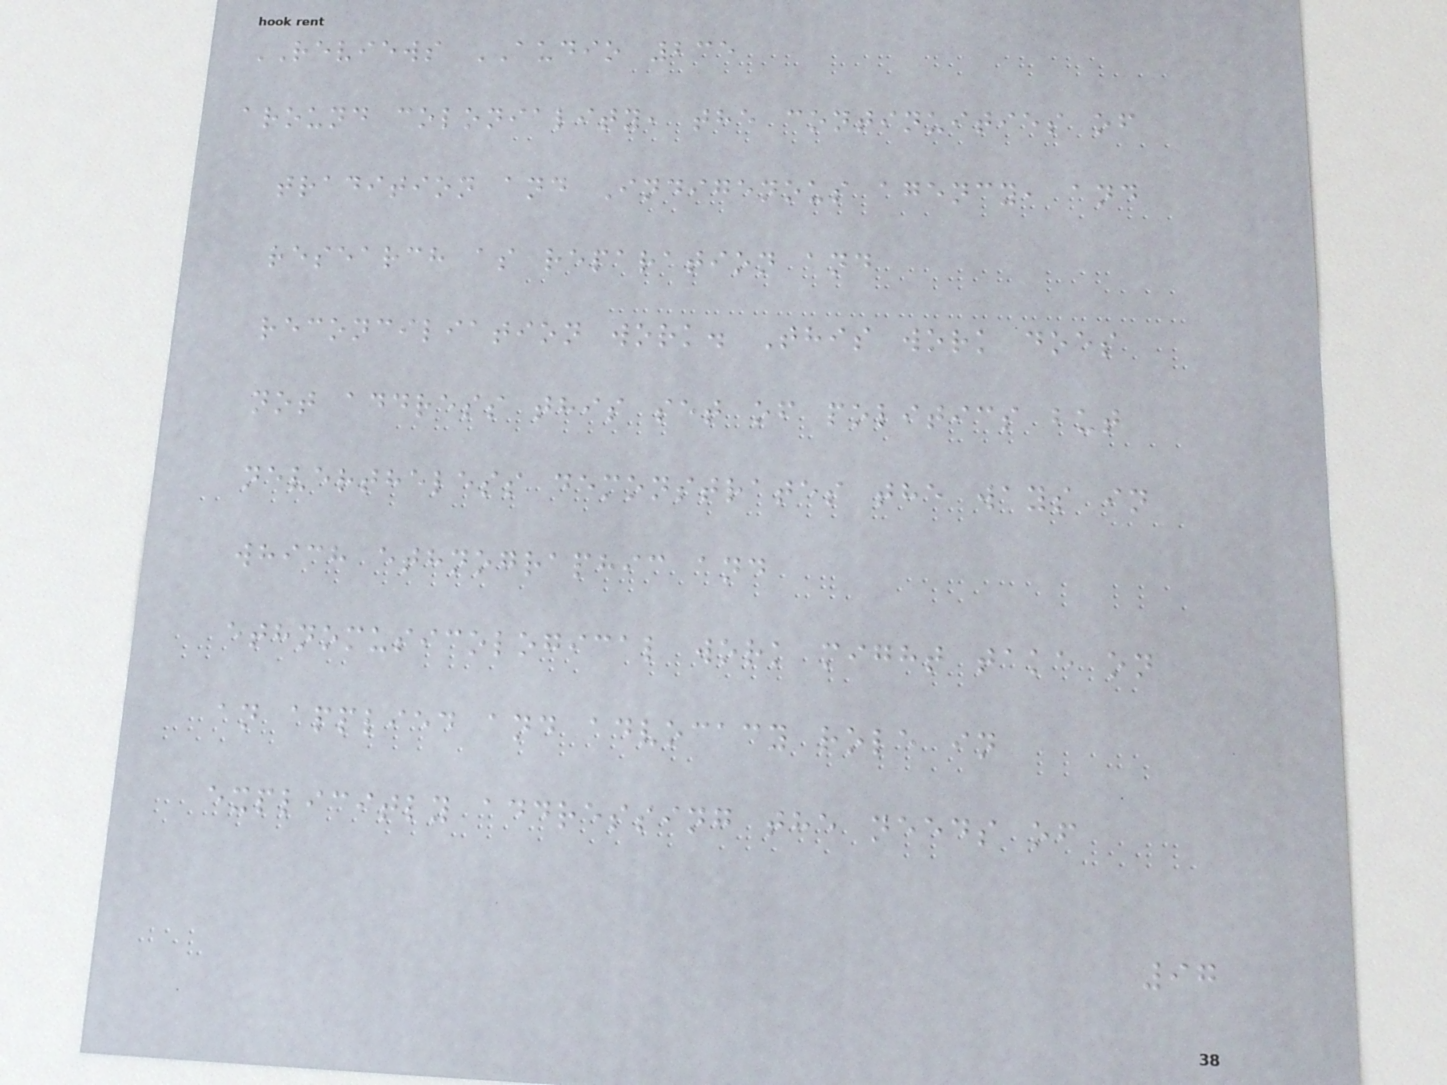REVIEWS AUDIO 235
around coloniality, the continuities of
tradition and Indigenous agency, and
research as reparation and
reconciliation work. This work does
not address this set of politics but
nevertheless demonstrates the ways in
which ethnographic and
ethnomusicological work might take on
an applied and advocacy role in
explicitly addressing the needs of
97
